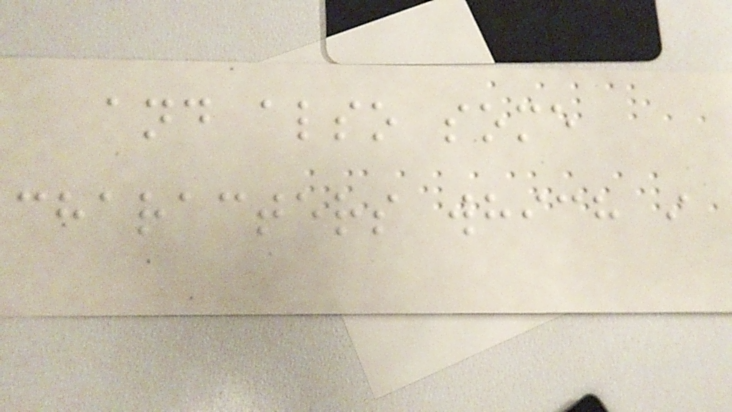and also some
characters which i
